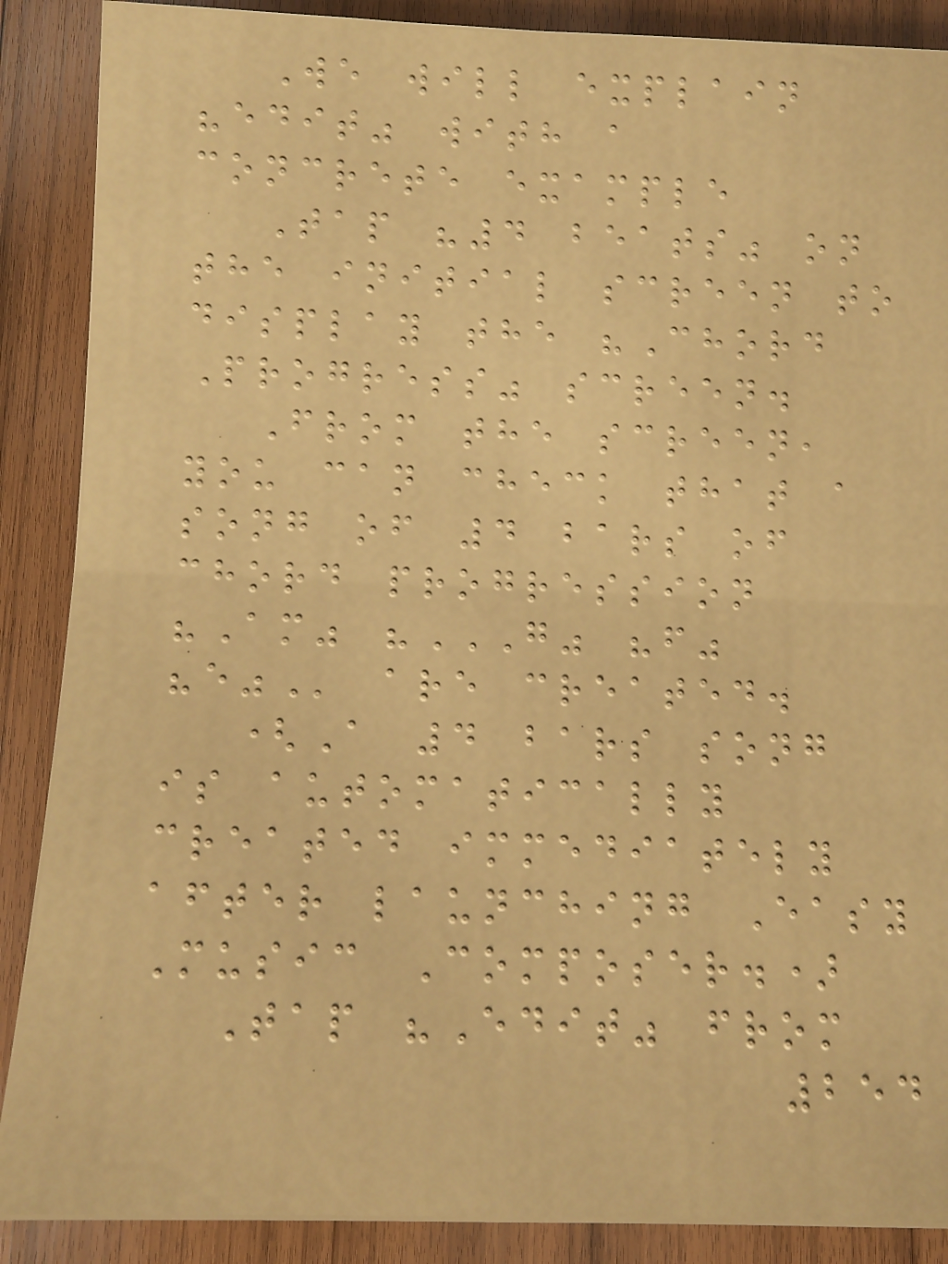We will explain
"edit" with a
concrete example
Tap "4 beats" on
the initial screen to
display the "Chord
Progress" screen.
From the screen,
you can check that a
song of 4 bars of
chord progression
"Am" "G" "F"
"E" are created.
(A 4 bars song
is automatically
created immediately
after launching Easy
Music Composer.)
Tap "Edit" from
254
